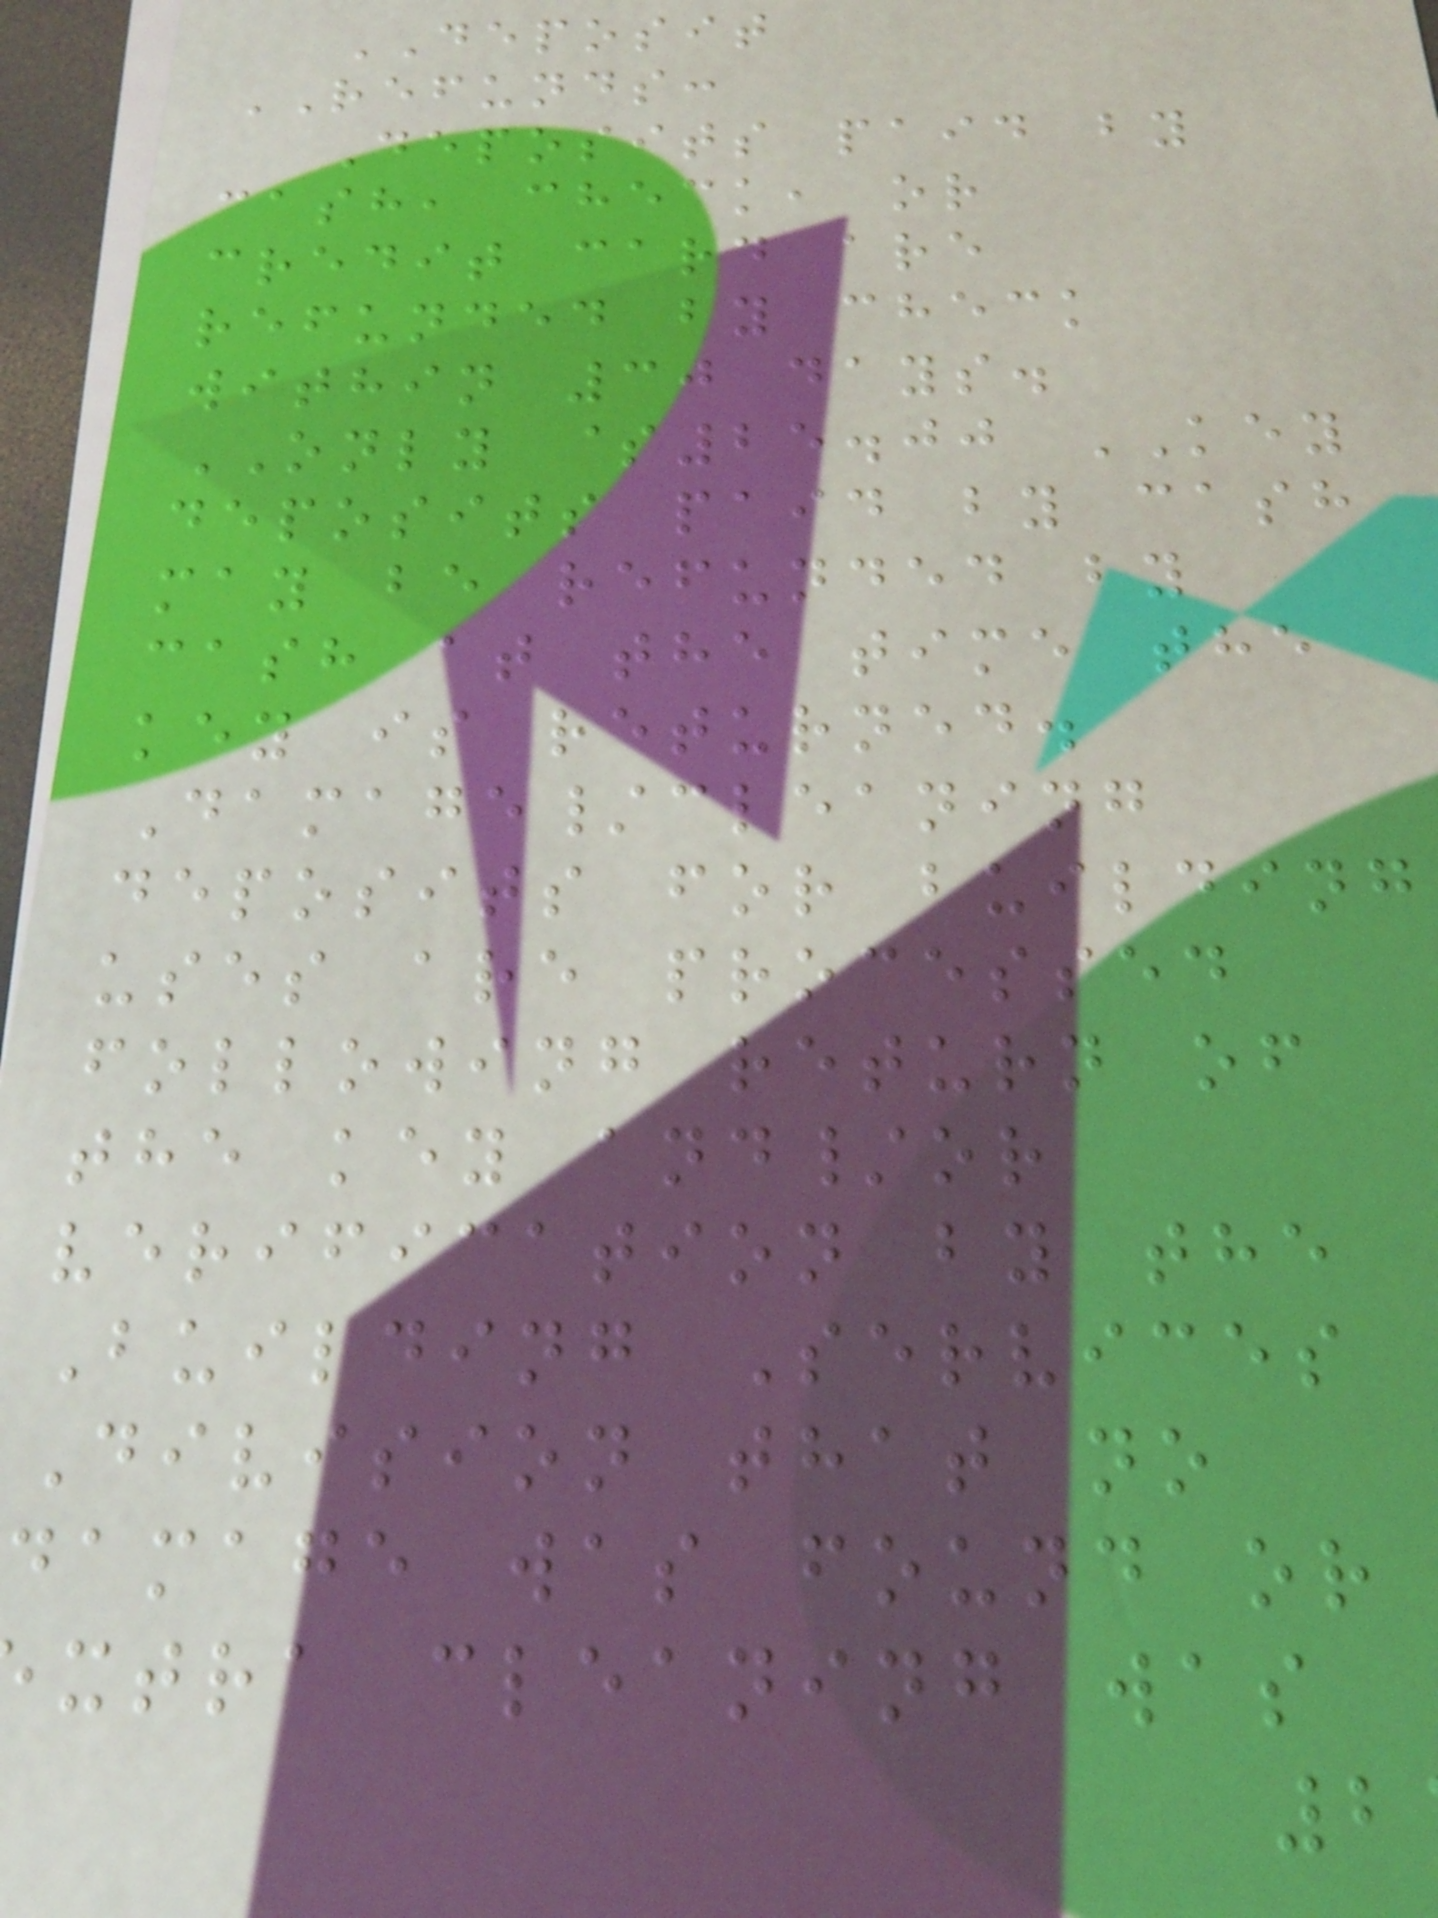DEPOSIT
REFUNDS:
Deposits paid by
cash, check, or
credit card are
refunded by check
within 30 days.
ONLY $25.00 KEY
deposits paid by cash
may be refunded by
cash at the time the
key is returned.
Damage/cleaning
deposits for building
uses are processed
following return of
the key and/or
verification by the
Building Services
Division that no
damage was found or
xtra cleaning was
